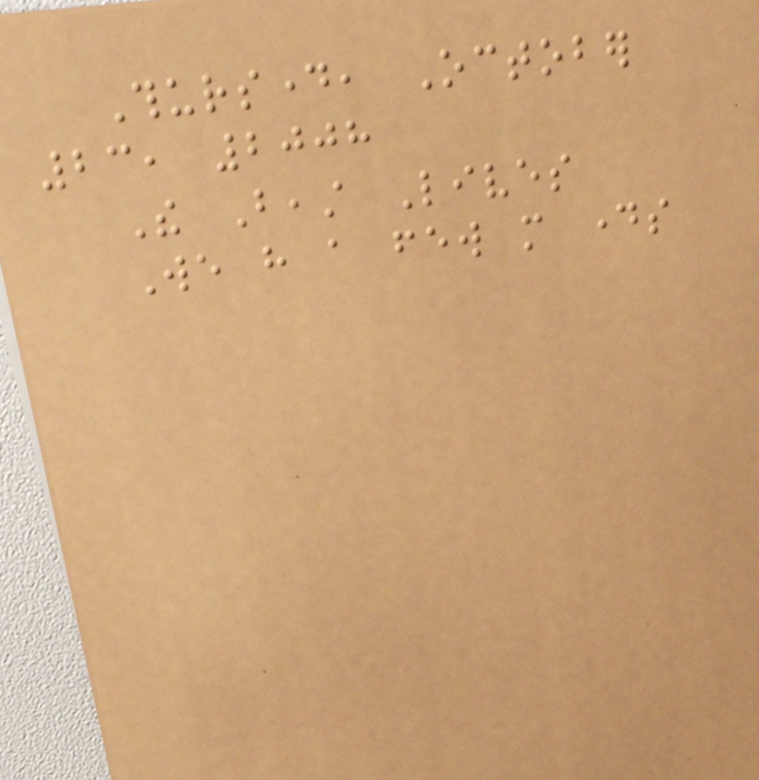Thursday, October
23, 2008
The Beast Lives
We have a few more days
